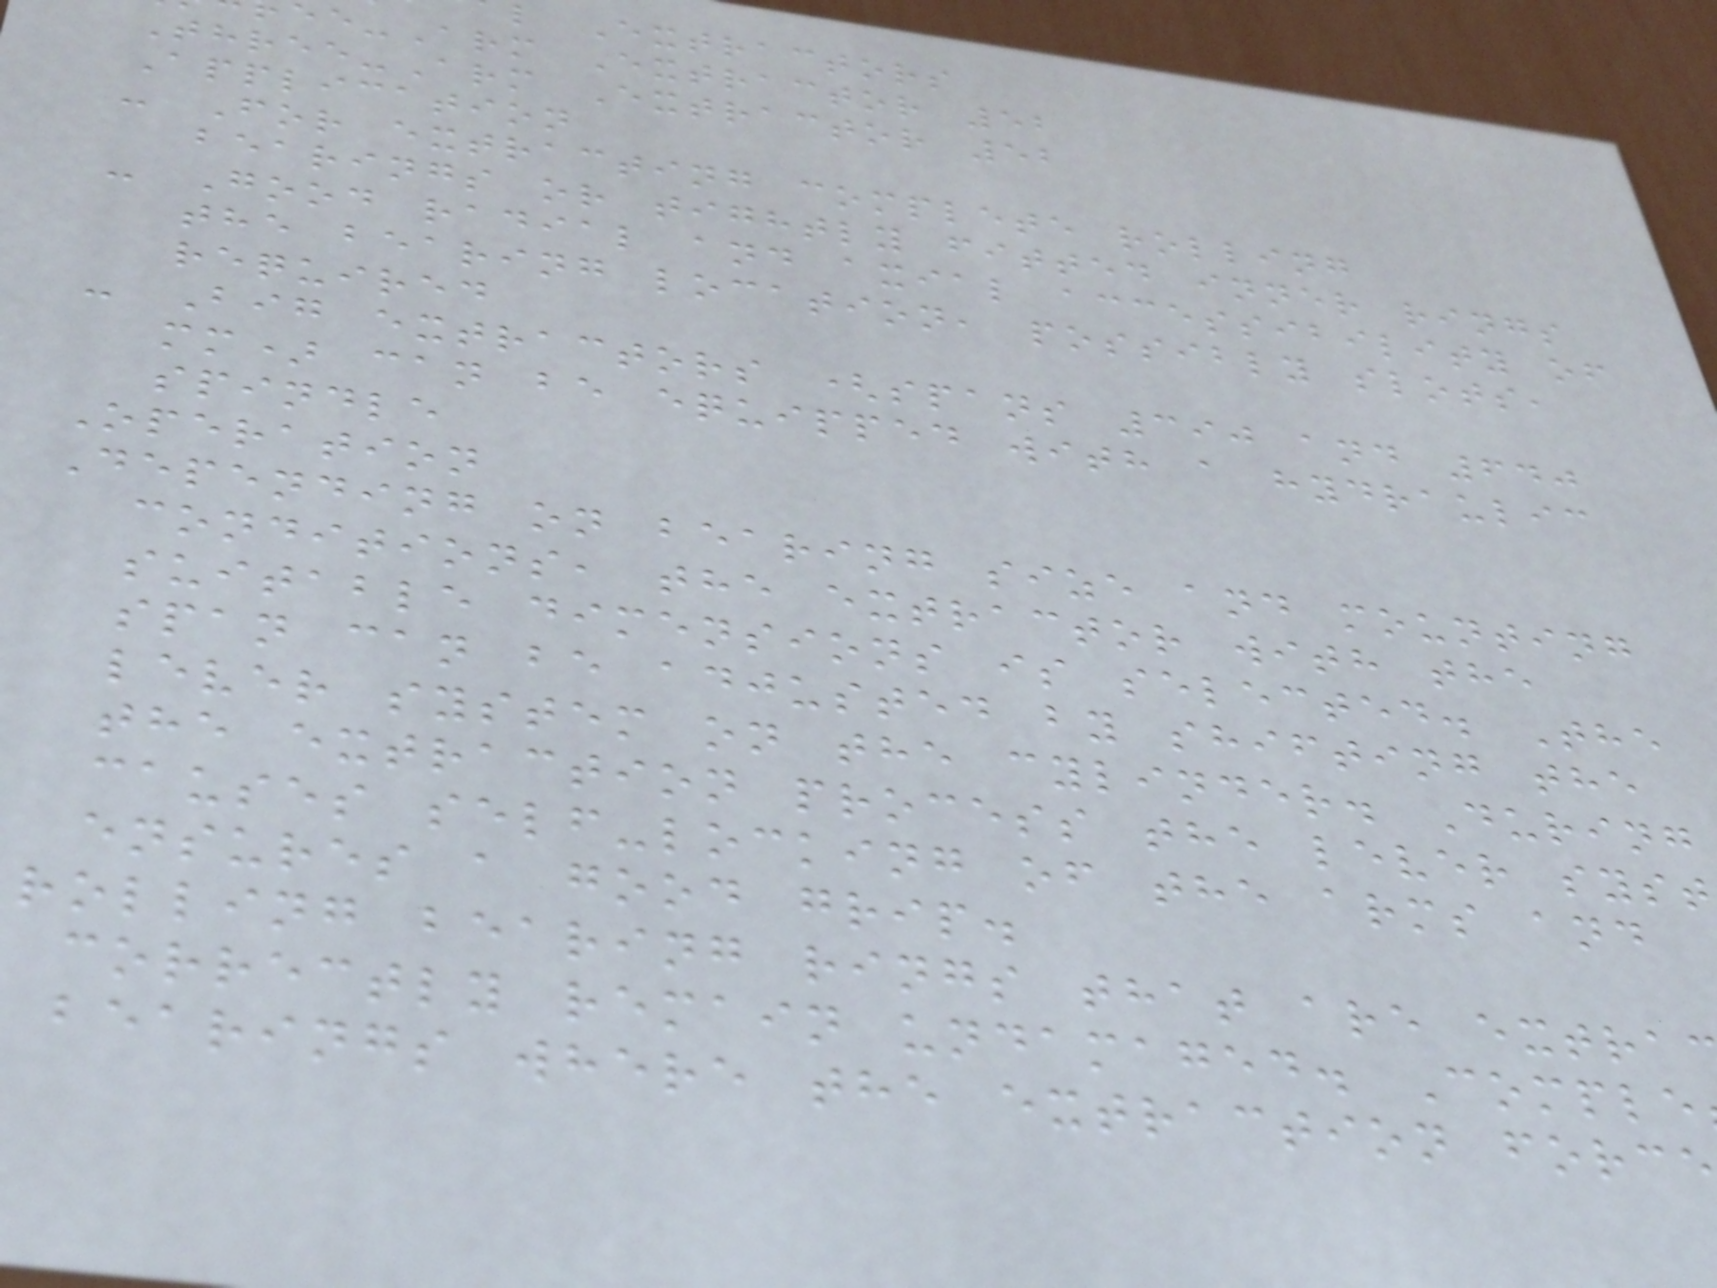l Extractors
ee-Arm Extractor 52
Three-Arm Extractor 52
Application
- For extracting complete rolling
bearings or tightly fitted inner rings
- Good radial and axial accessibility of
the bearing location, possibly slots,
required
- Big extractors (spans 390 and 640
mm) can be equipped with a hydraulic
spindle
Operation
Depending on bearing size and mounting
conditions, the extractor with the
suitable dimensions is selected. The
span can be adjusted by shifting the
lever system on the cylinder. During
the extraction process the lever syst
causes self-locking of the arms and
ensures a good grip.
rolling bearing rings that are extra
correctly remain undamaged. Comple
bearings where the extraction force
